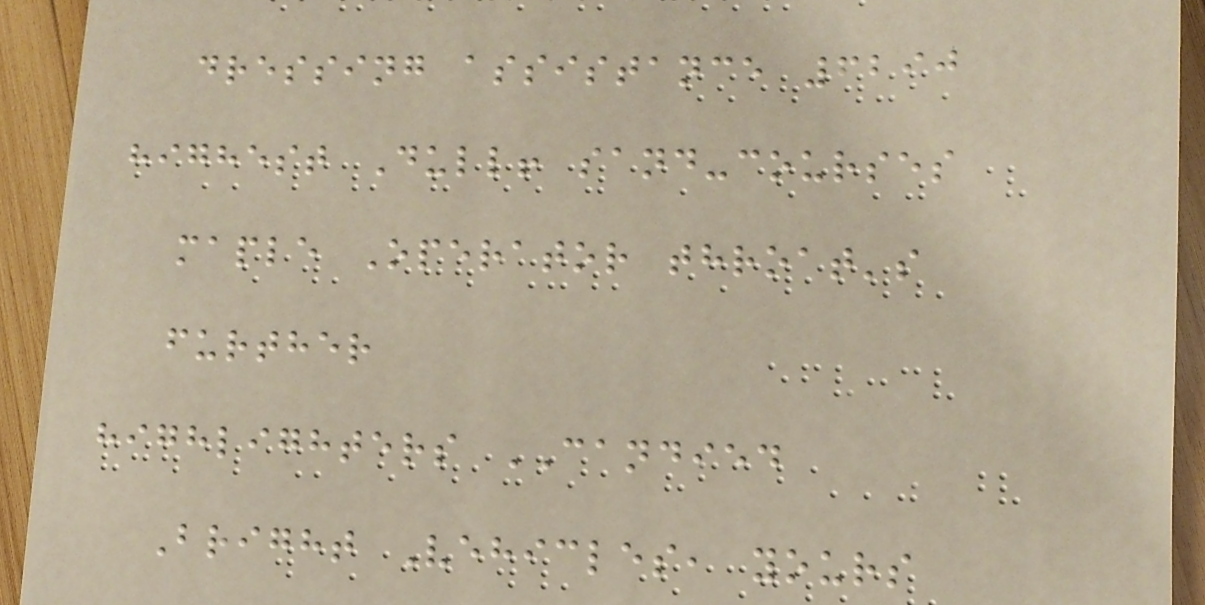dressing assistance 6290
highest Dull! sand-courses
maple Operator throat's
further
highlighters CANDIED
Bright Vehicles, yours
